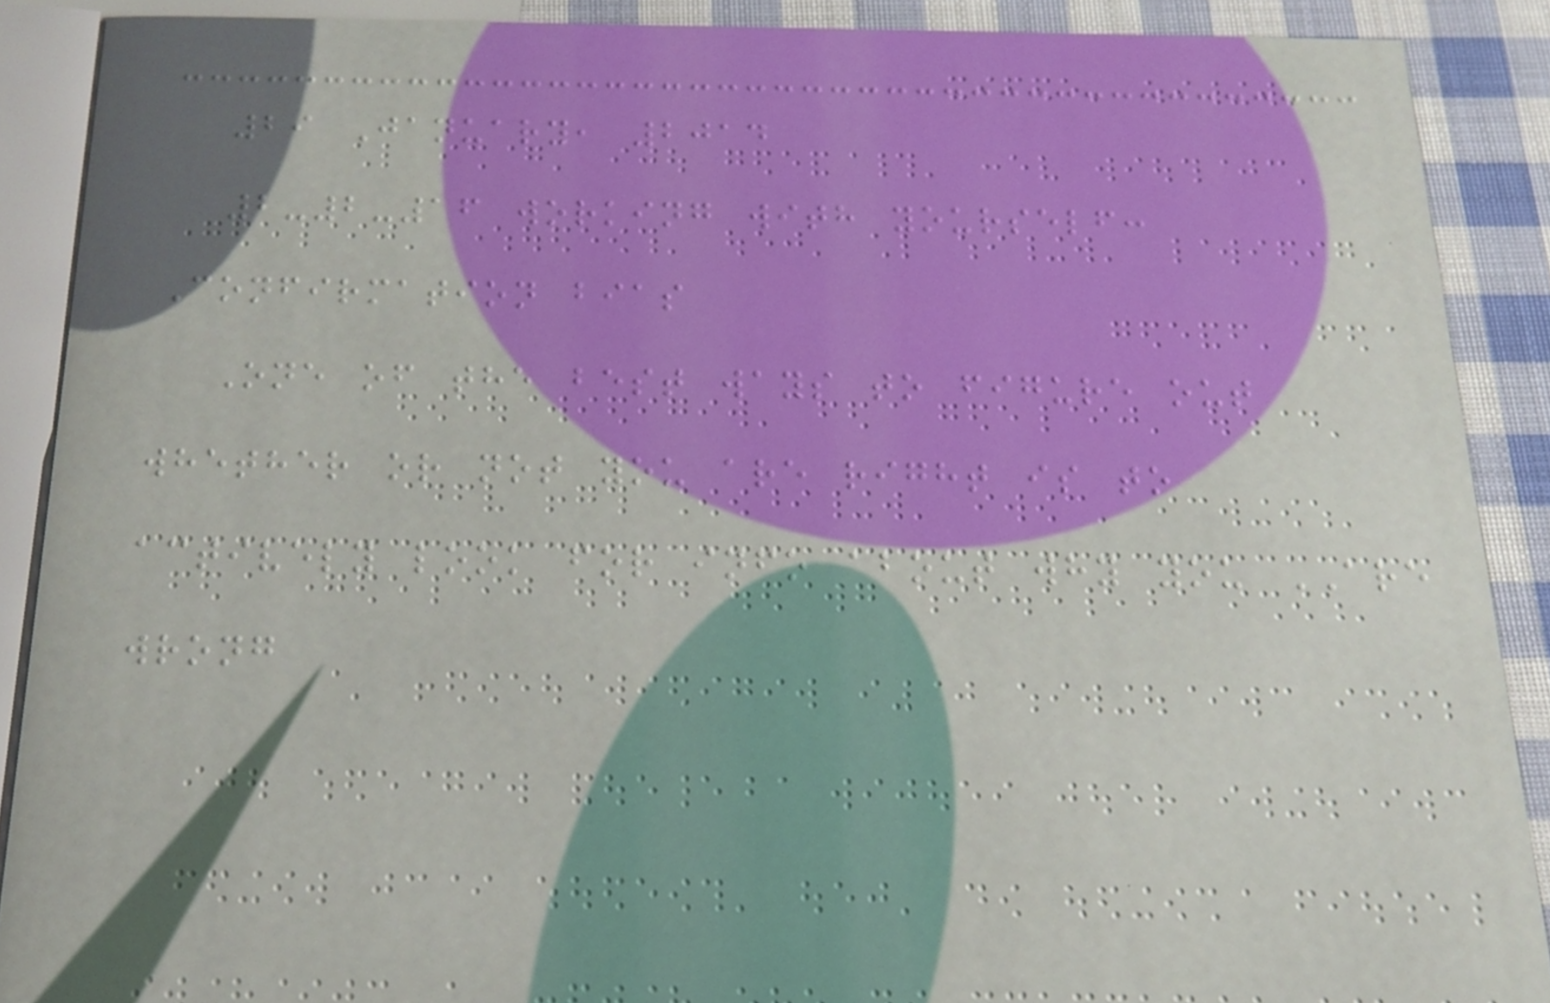29 January, 2014
2-2-16 working with yourself:
Confirmation bias
One of the best ways to figure out
whether or not you are right is to
actively look for info about why you ARE
wrong
